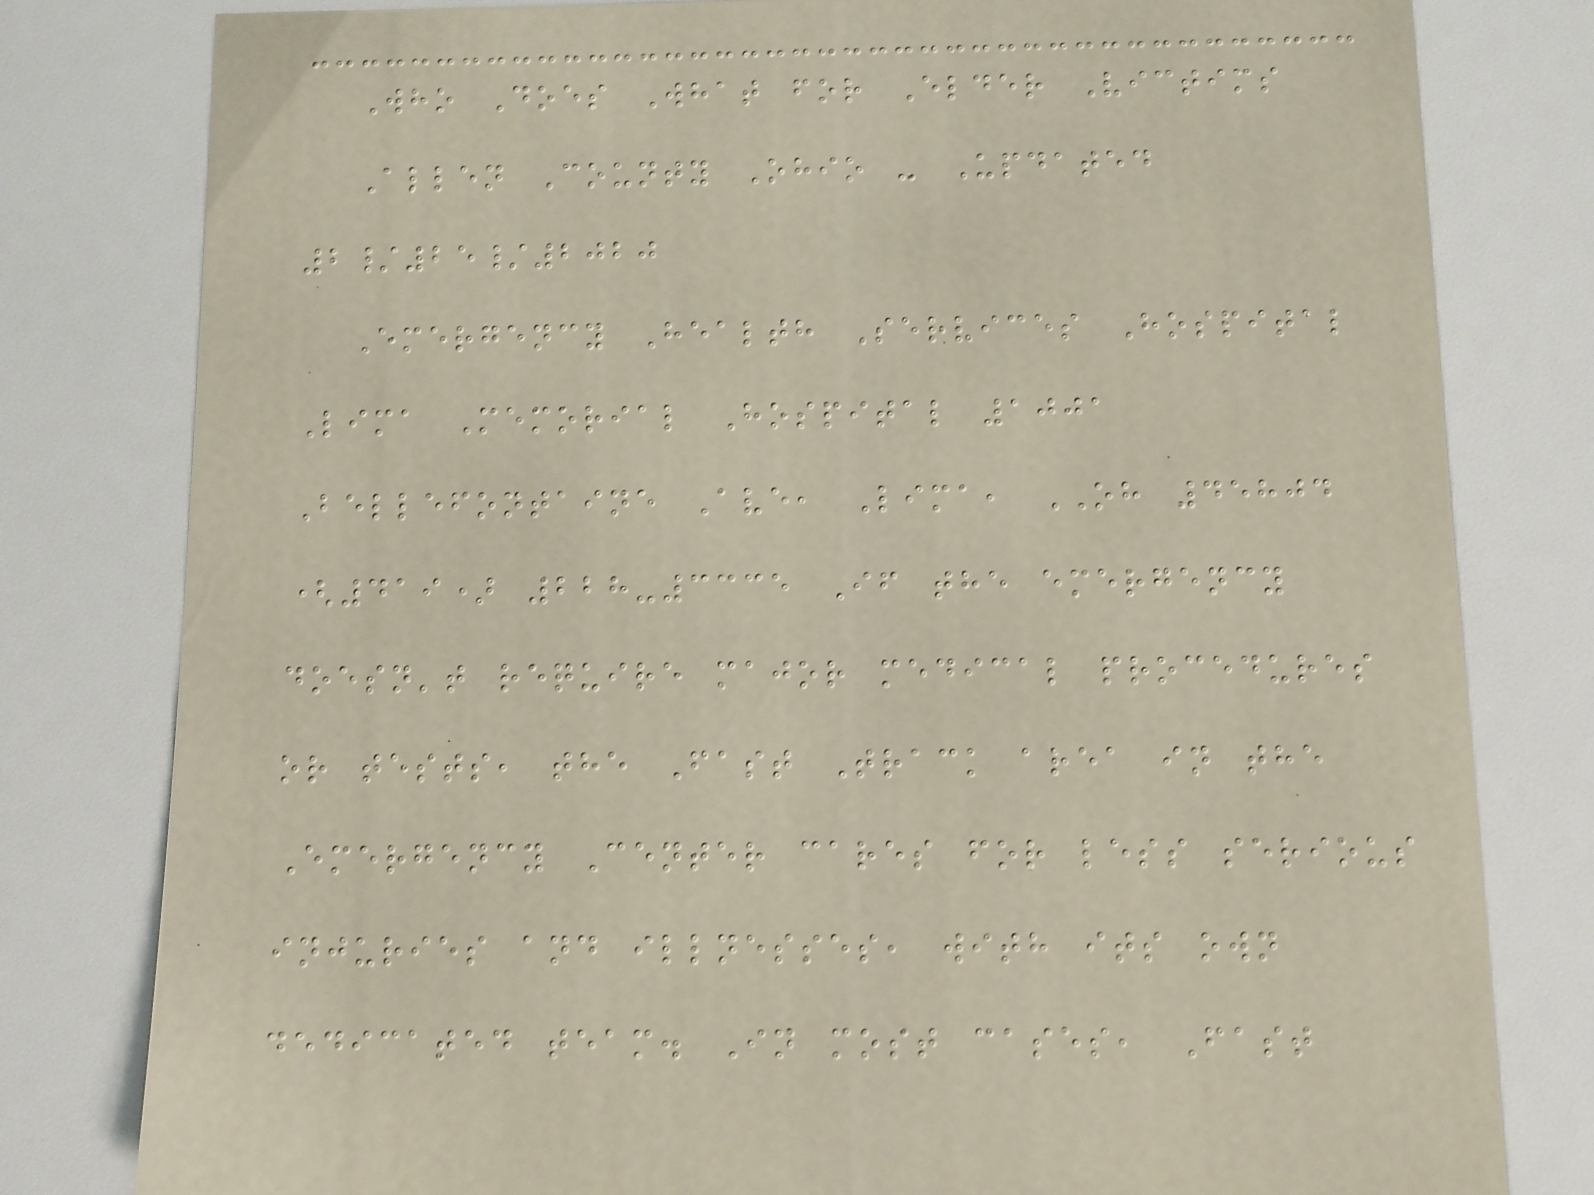Who Does What for Elder Victims
Allen County Ohio - Updated
2/25/2020
Emergency Health Services Hospital
Lima Memorial Hospital 1001
Bellefontaine Ave, Lima, OH 45804
(419) 228-3335 If the emergency
doesn't require major medical procedures
or tests, the Fast Track area in the
Emergency Center cares for less serious
injuries and illnesses, with its own
dedicated team. In most cases, Fast
